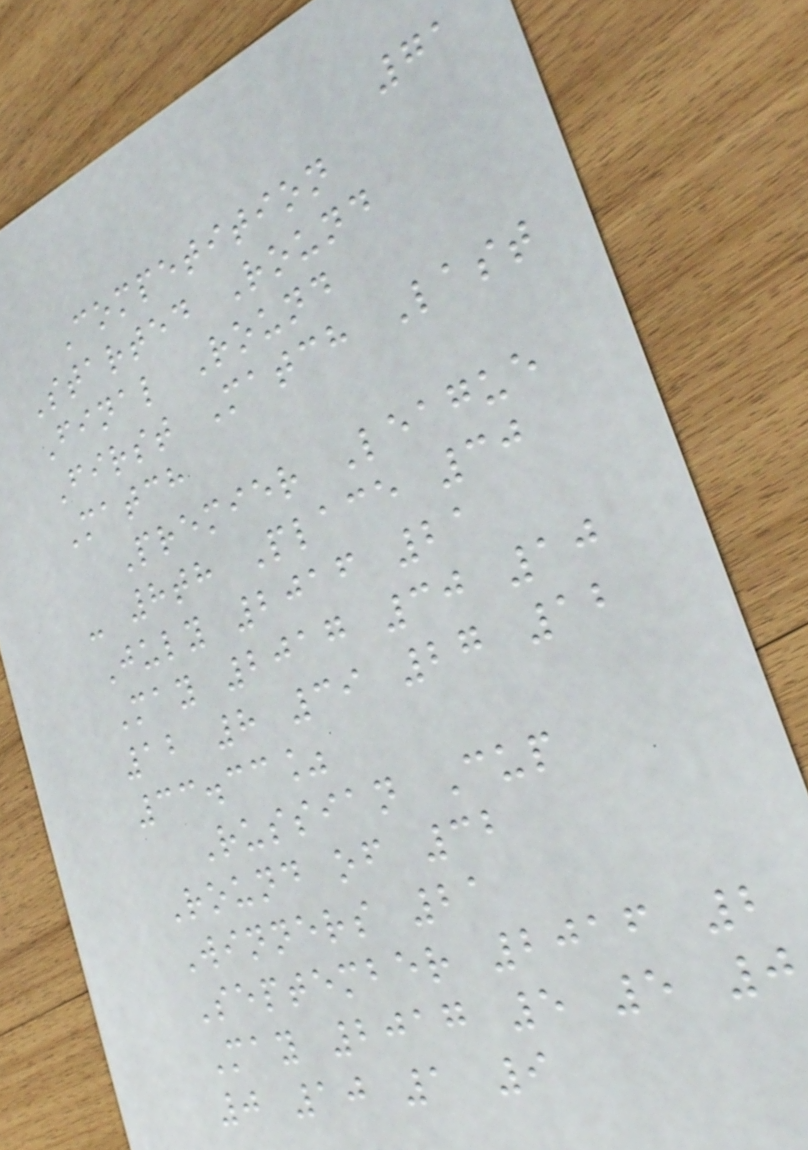71
Competition
Started Round
Final Round
First Match Last
Match
Premier League
- 8th Place 30
July 2016 21
May 2017 30 10
12 8 39 27 12
33.33%
Russian Cup
Round of 32
Winners 21
September 2016 2
May 2017 5 5 0
0 10 1 9
